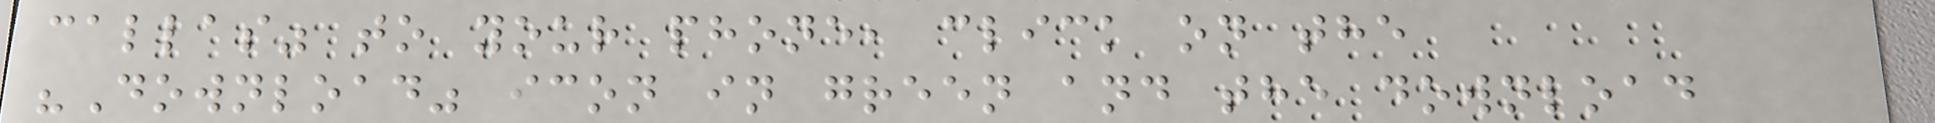callas" to your phone, click on the
"Download" icon in green and the download
